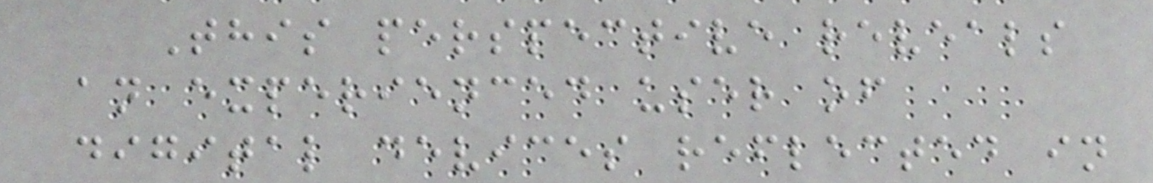This perspective reveals
an experienced user of
digital devices reflected in
